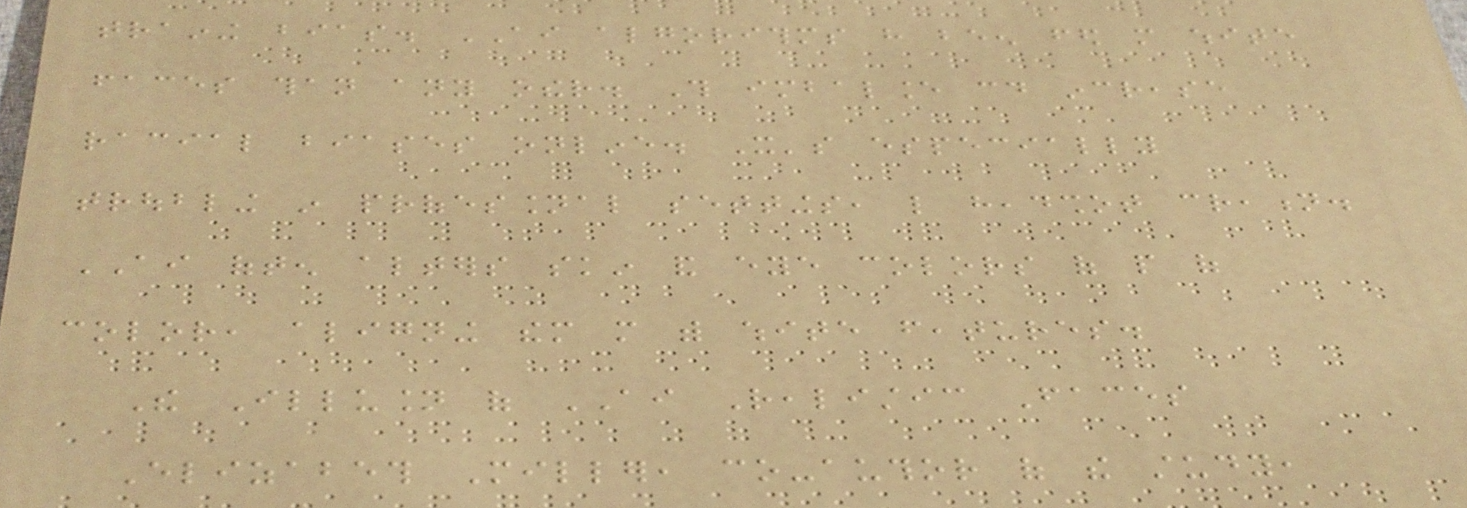training bias. AI algorithms have been fed more white
faces than any other. This imbalance could increase
racial biases online. It's especially
troubling in professional settings, like headshot creation.
AI often alters skin and eye colors of people of
color, aligning them more with white features.
The Illusion of AI Realistic Faces
Elizabeth Miller, co-author of the study,
